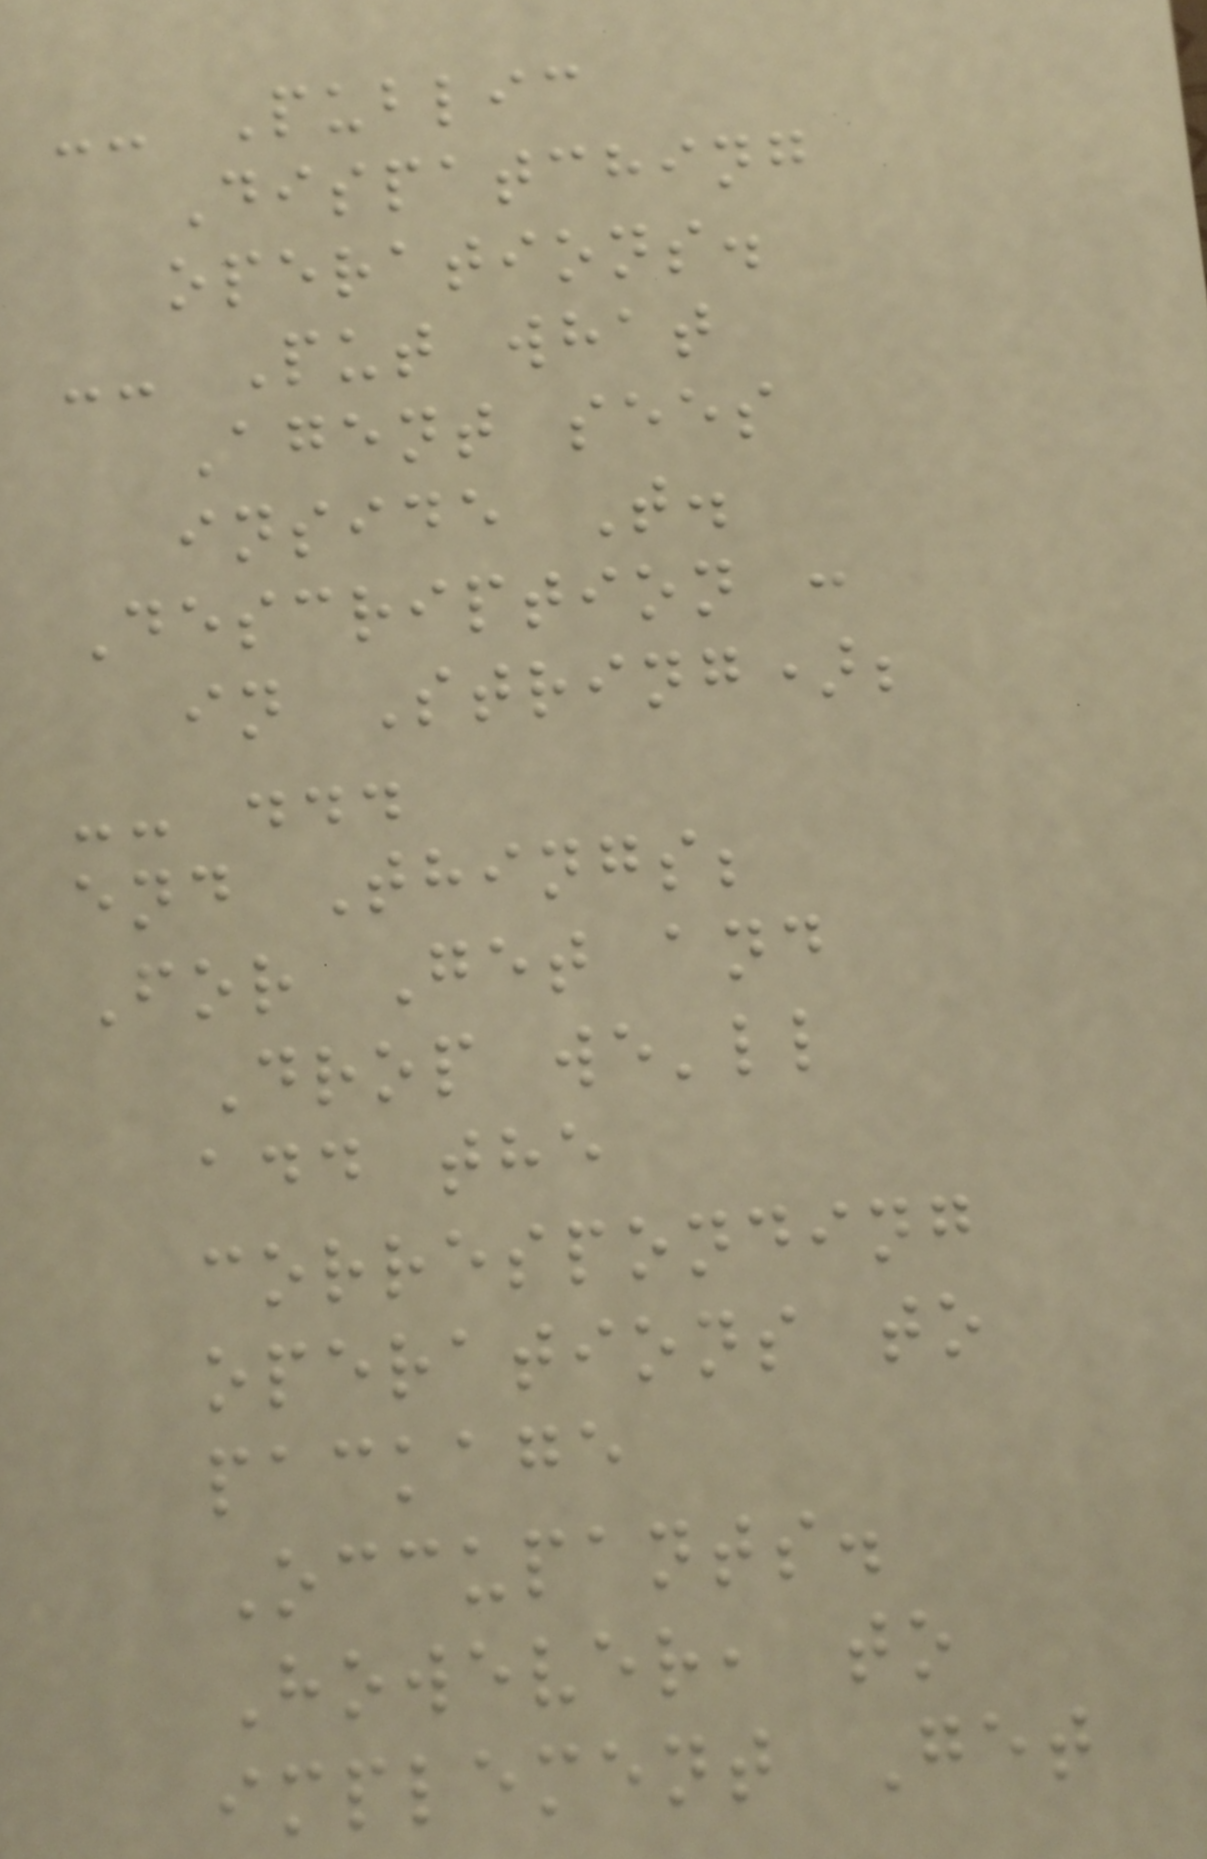-- Public
Dispatching
operations.
-- Put what
Agent sees
inside T.
Description :
in String);
-- ...
end Things;
For Get and
Drop we'll
add the
corresponding
operations to
package
Occupants.
However, to
implement Get
